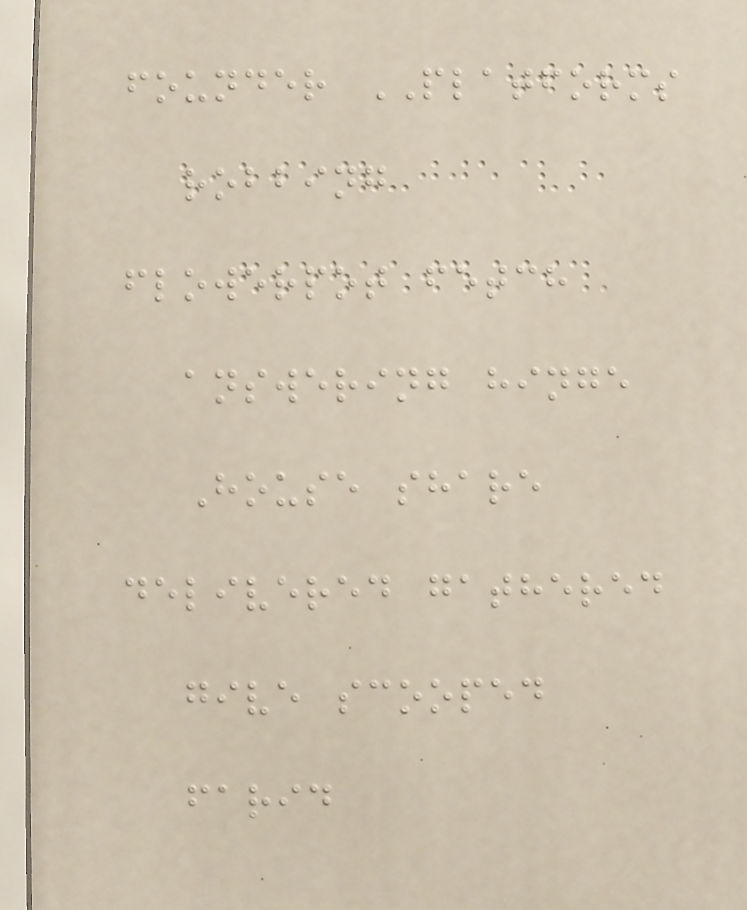founder PLATFORMS
robbing
flowerpot fetch
answering hinge
House share
delivered gathered
give scooped
farid
